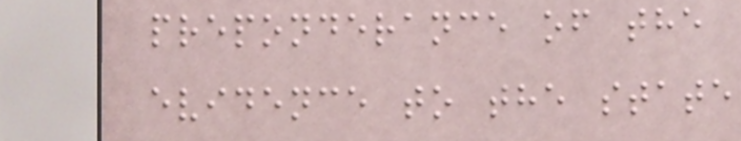preponderance of the
evidence to the state
